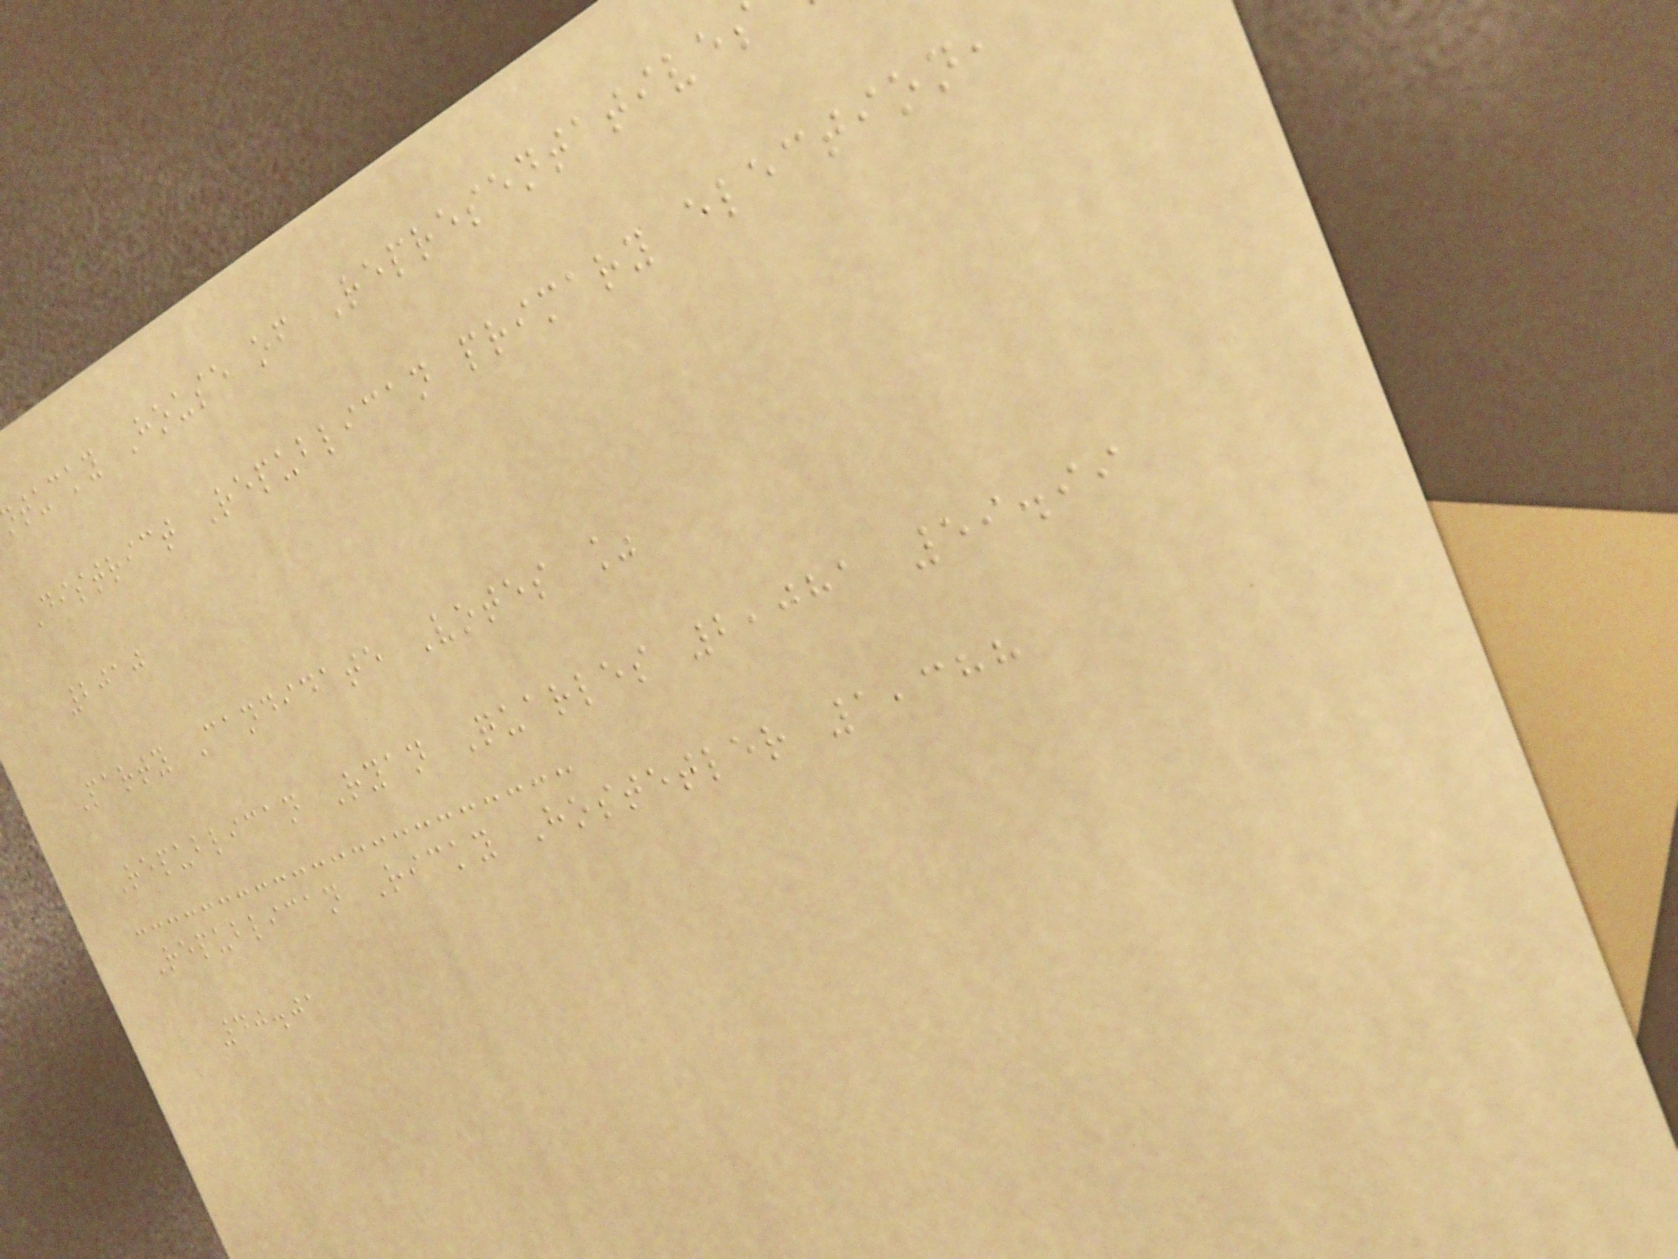tucky House of Representative
District Republican primary election,
2010
Party Candidate Votes %
Republican Ryan Quarles 2,081 59.99
Republican Ricky Hostetler 1,388
40.01
